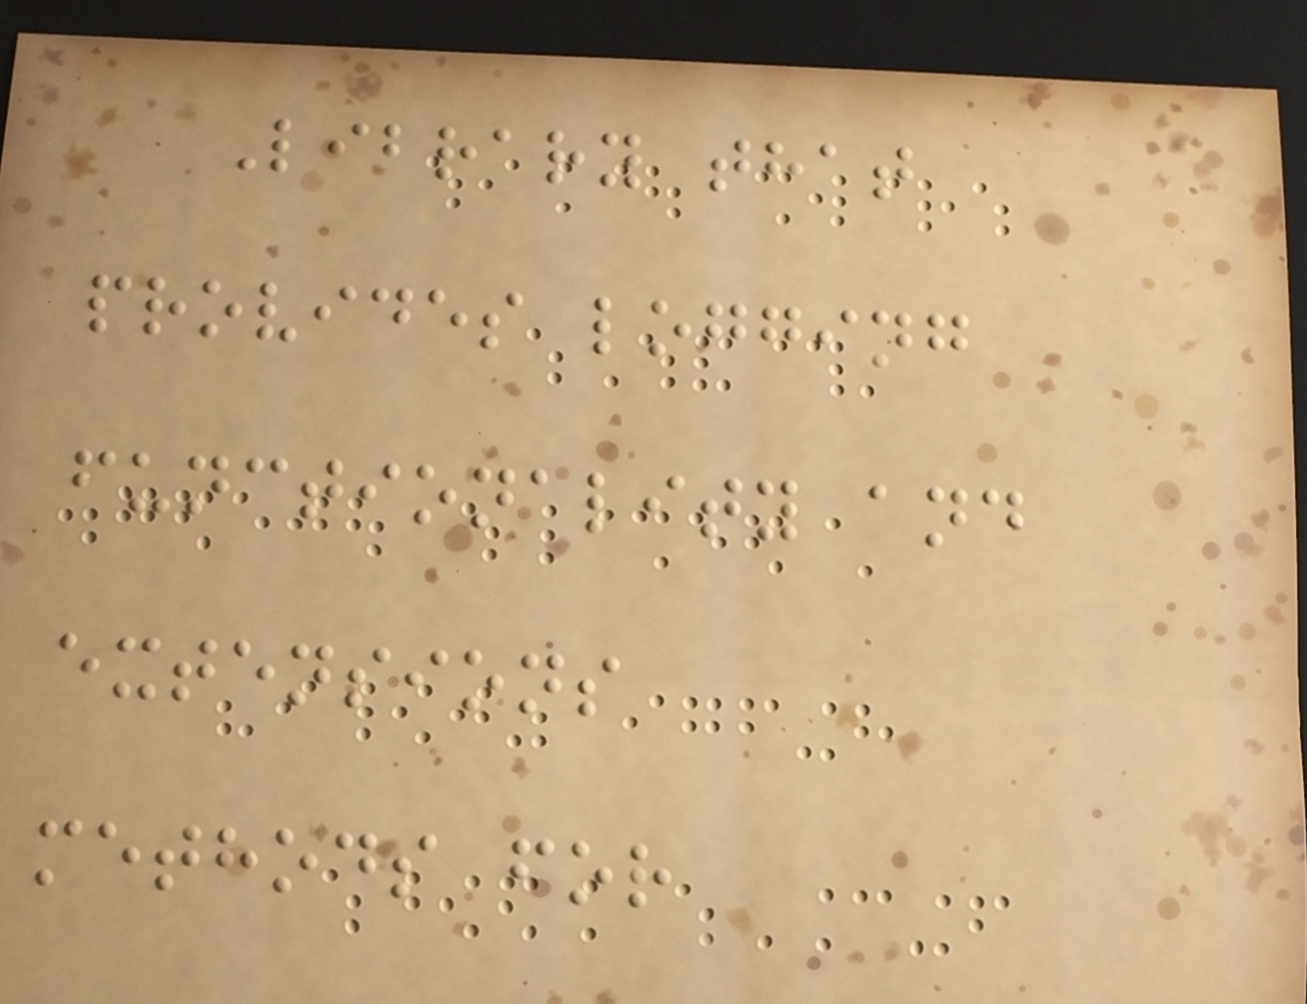Library that
provides logging
functionality and
extensions
methods for
